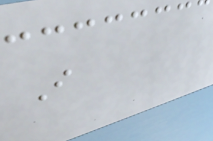I
